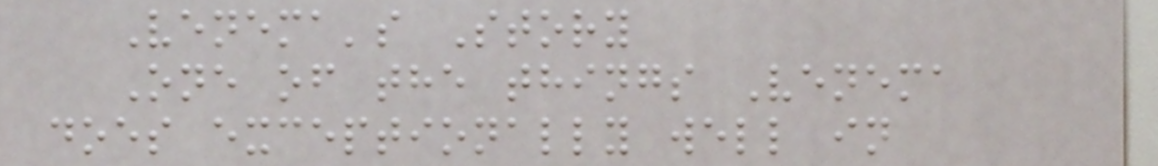Venema's Story
One of the things Venema
does exceptionally well in
